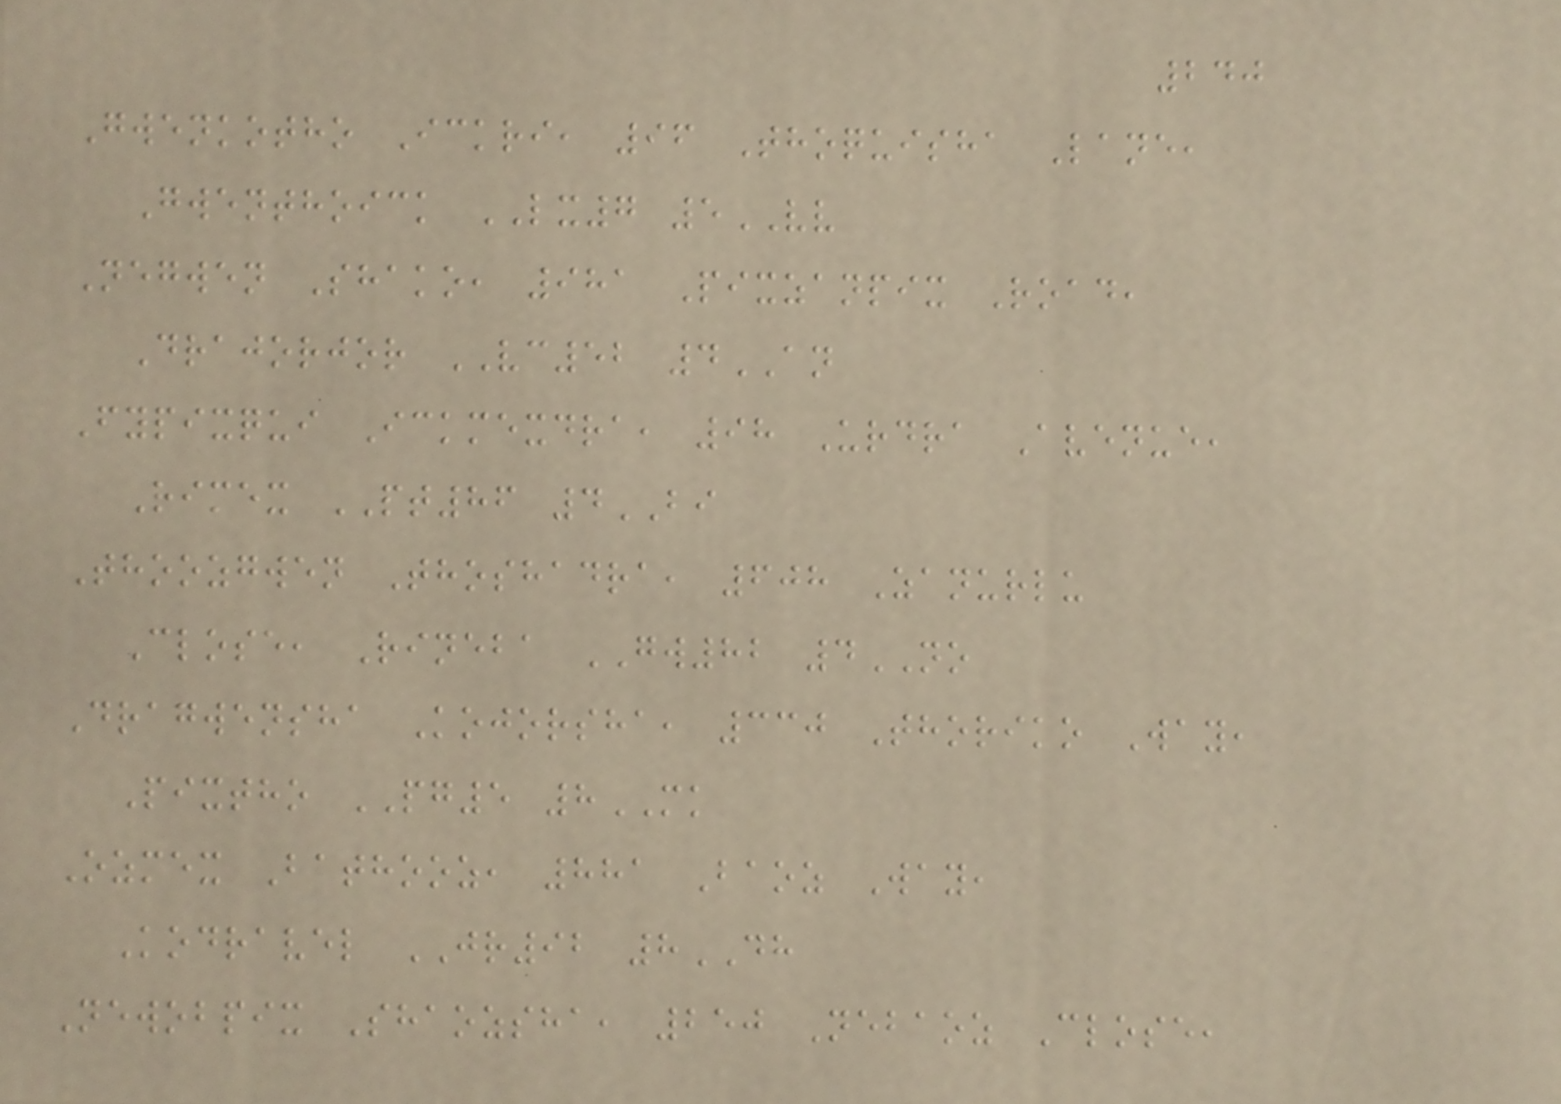240
Gwenkotho Ickri, 96 Thoquisha Lane,
Gwenthoick LX7 5VV
Negwen Shako, 981 Pixzanpix Road,
Drajorjor VC52 4AN
Fypixqui Ickmexdra, 98 Urdra Avenue,
Rimex PT86 4BI
Thoozgwen Thoshadra, 608 Zanurlu
Close, Rineba GW82 4NO
Dragwensha Kojorsha, 330 Thoriko Way,
Pixtho PG5 8MK
Ozmex Bathooz, 881 Baoz Way,
Kodravel JR92 8DH
Newobpix Shaozsha, 250 Nebaoz Close,
